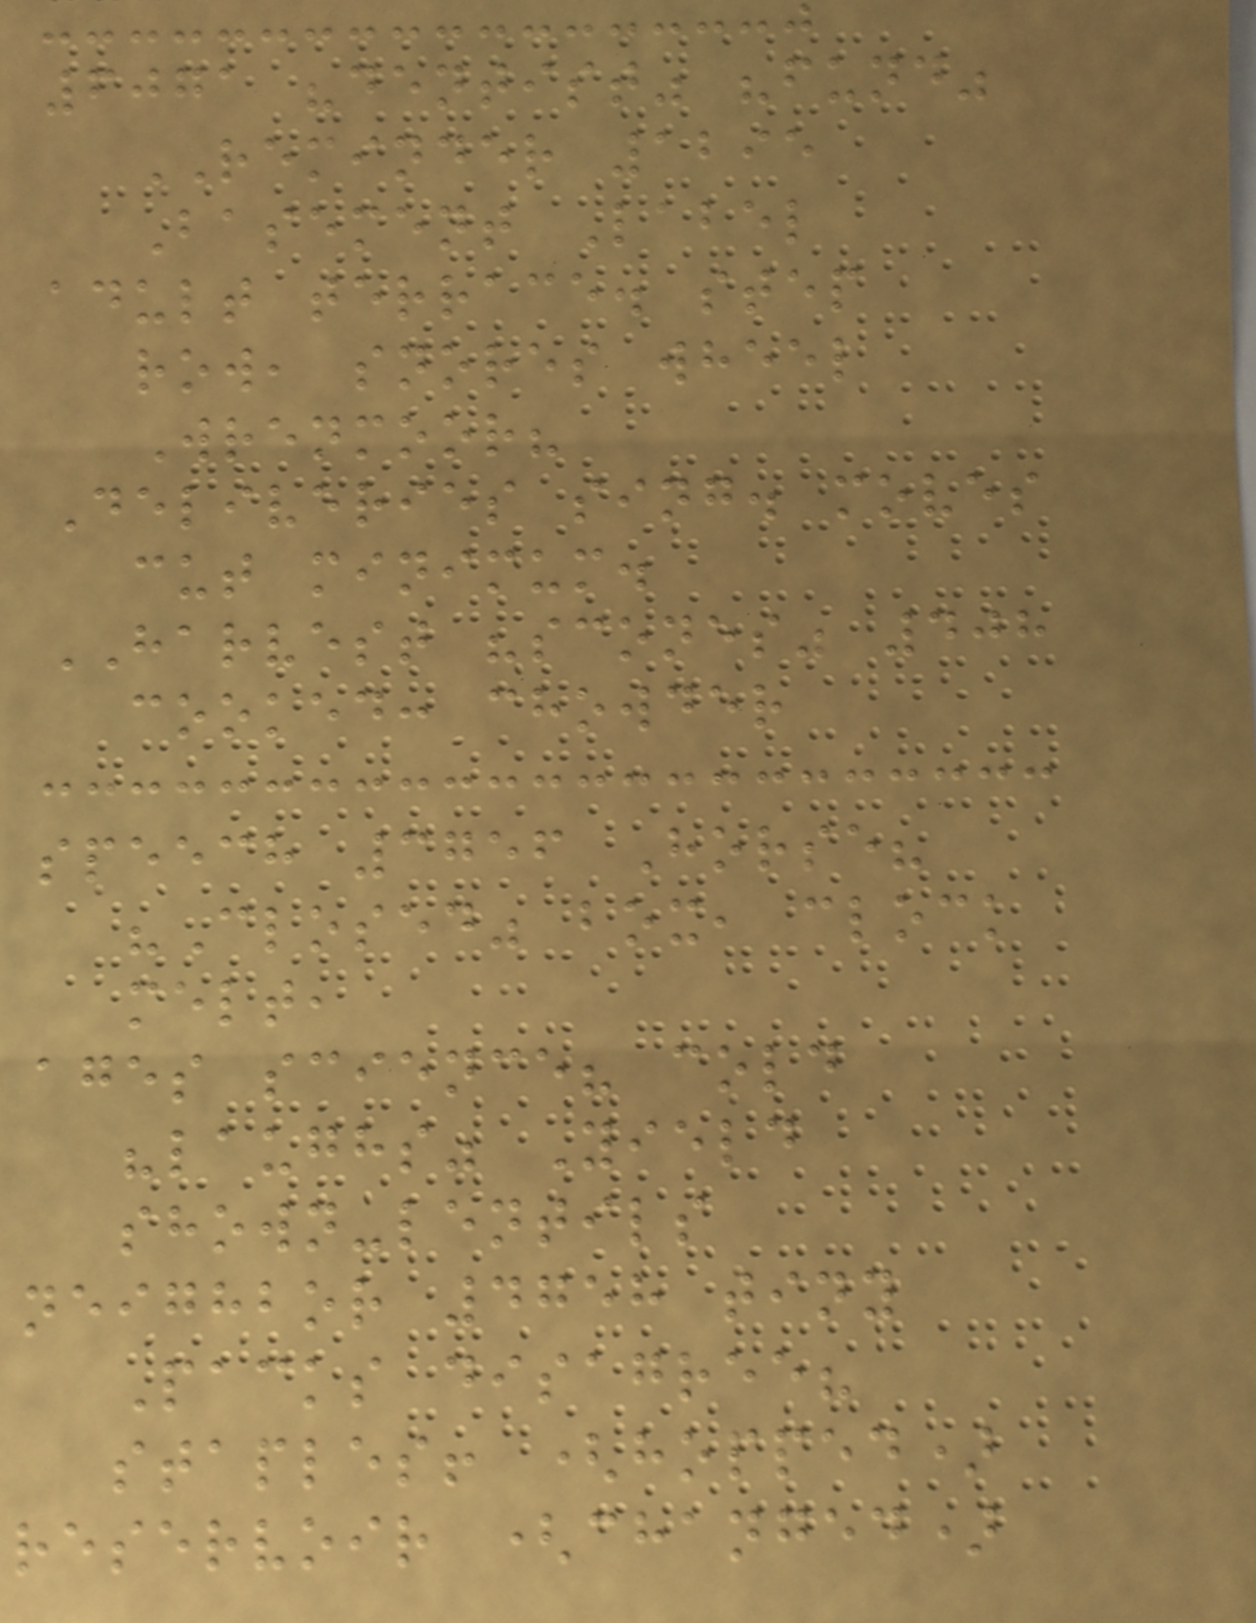6071 "dentist" "fund"
REMINDER 1295
Basement Label
adult terrace. step
row, snores wheel
Wrenmoor?
Deliveries sing. moves
cut minimum.
HARVEST "scones" 408
cooked: chowder
speech 3756 Horse?
"Closed" box, clock
melt,
ages science? cold
"laughs" Yield
shown-lentils
neighbor 4758 tiny
Packs disagree?
staples! (hopped)
reservoir (changed)
